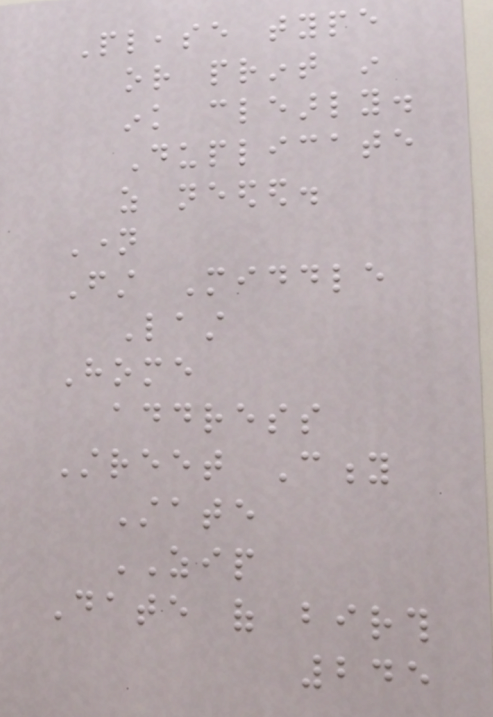Please type
or print in
ink clearly.
Duplicate
as needed.
Name
First Middle
Last
Home
address
Street City
State
ZIP
Date of birth
245
